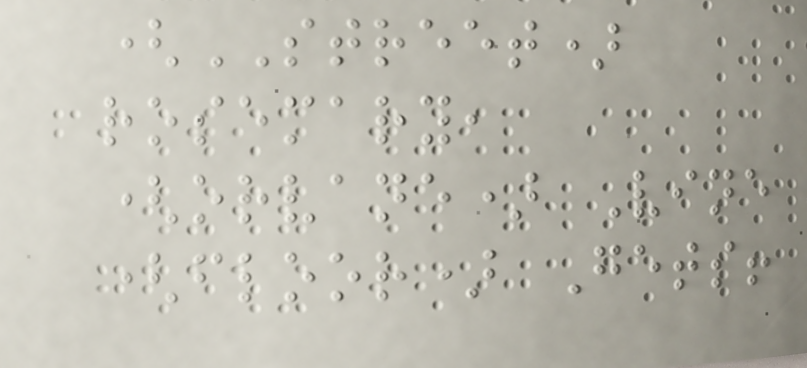(STREET)
rosemary,
(orvane) Vine
(floor) Gets!
